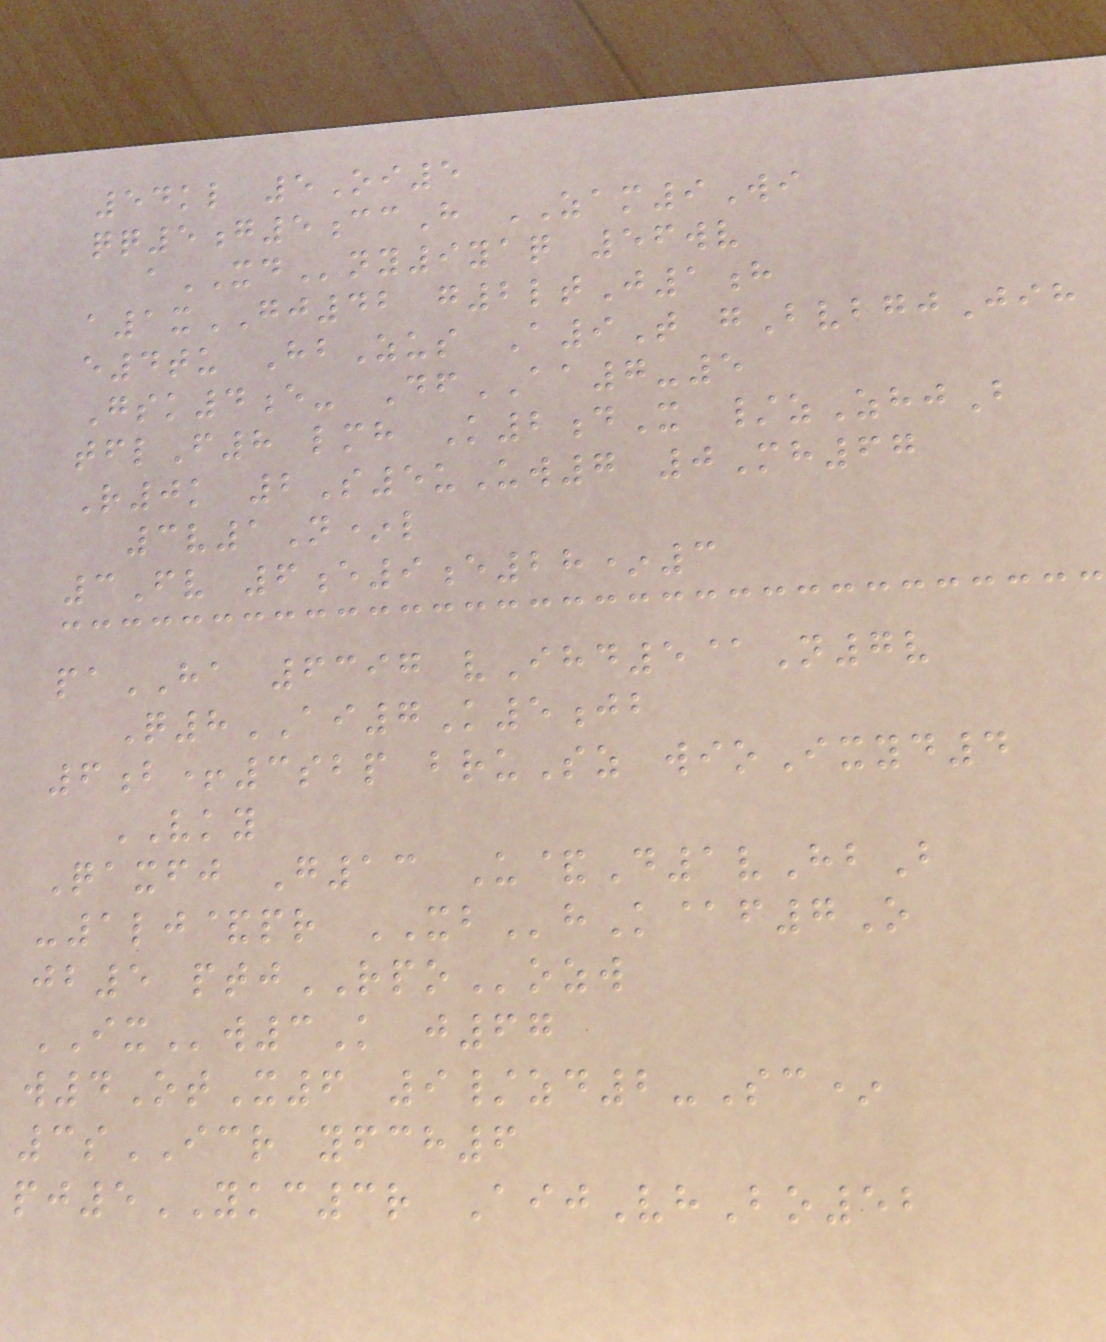54kl 5Oi5
qq5g5ccH ZAM9Wi
aXDny9yaq 56wv
a1xGJ42 g2ltJ1h
e4tu HbZus A9T gBvbgjJih
Gsk4e- DfAA7-5
tflF8 lmh K2dX /zZhjB
R0k 2S5uUw7 0Mh67
3v1N*l
3Fv 6e9e28*3
paHA 6397 vIhd5@N7v
Q8AI7K5jb
6b+3sbp bruSz wioIxyd4
VKY
Qaxfj G13 U&D1vHbB
-1lj&pr XBhK@f7O
jb5 ptjRPOozw
IXw3K j67
w4OtX6 9/zd2-Sc*
3sICR yfch6
pj5YKC3r AijVhBo52
